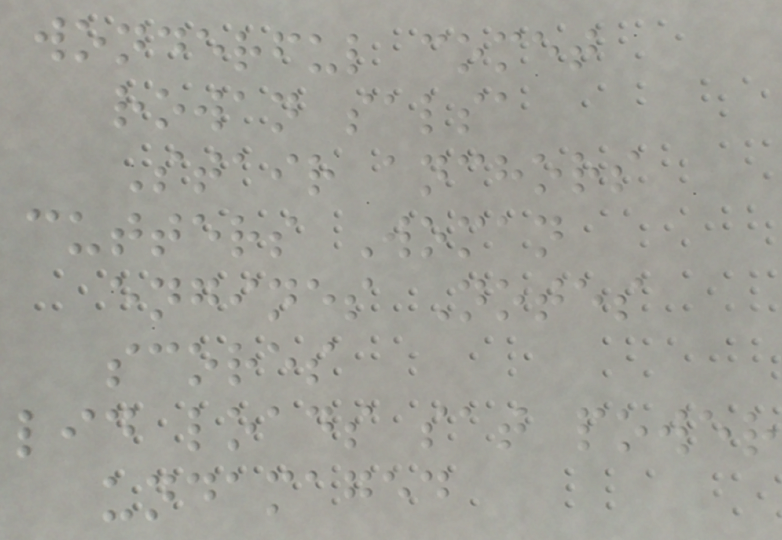wonderful comet
rowan salsa
Stair anchors
cutters Woman
engines Notes
scores
lid loads sat power
undamaged
